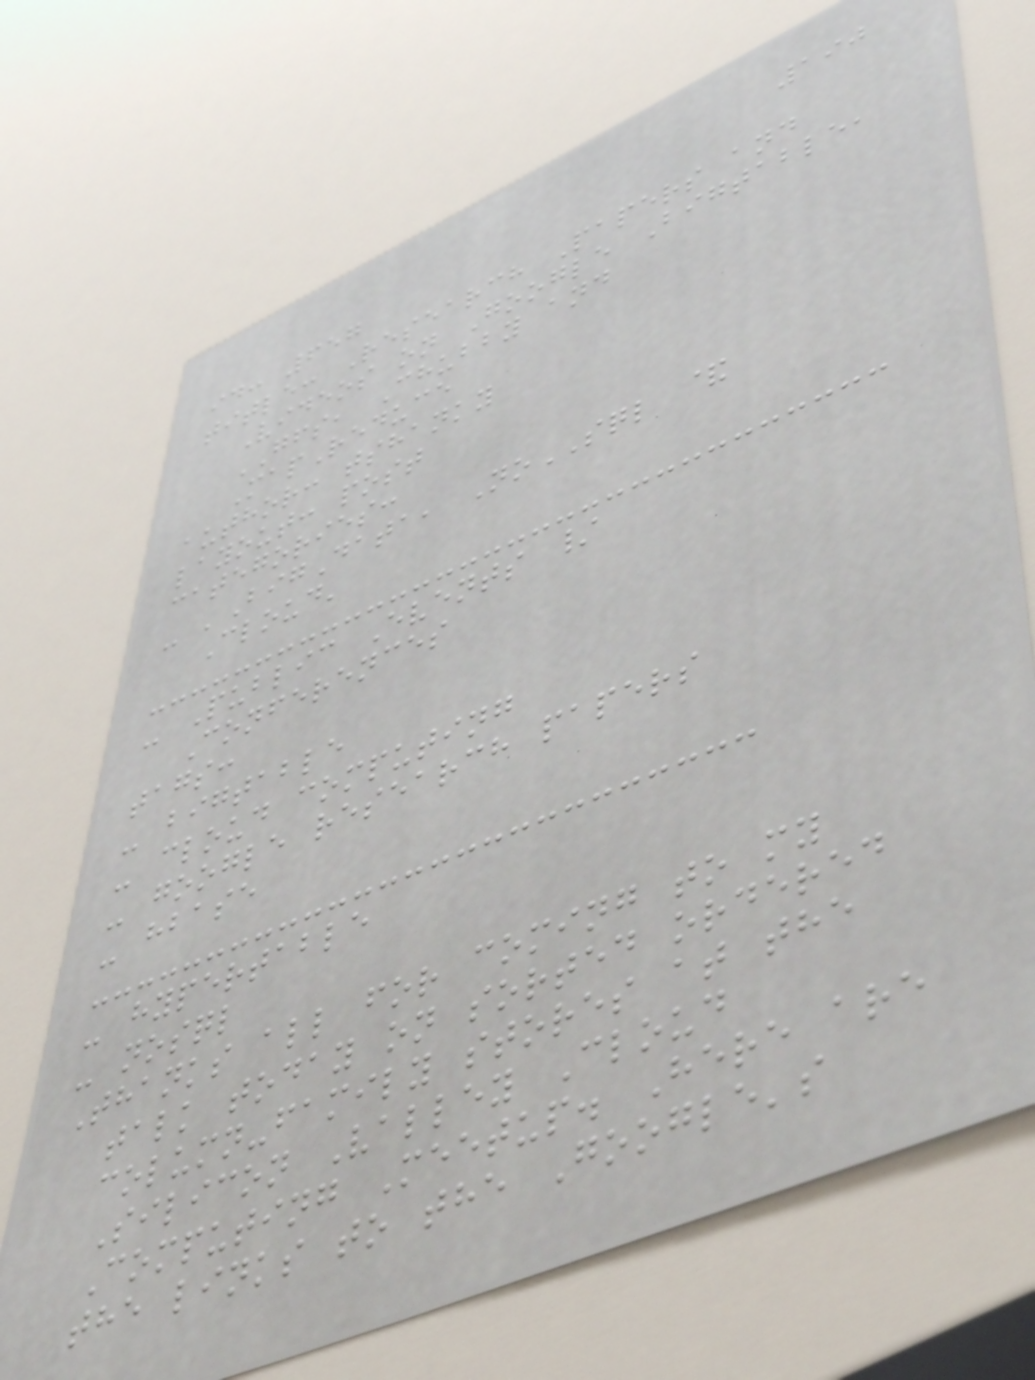190
id: 657
title: Research Papers and
Videos on Google Bigtable,
GFS, Chubby and
MapReduce
author: tshanky
layout: post
categories:
- 'BigData, NoSQL &
Cloud'
- Public Events /
Conferences
tags:
- bigtable
- cloud computing
- google research papers
- hbase
- hypertable
- nosql
Thanks all for coming to my
talk today on sorted ordered
column-family stores at the
Silicon Valley Cloud
Computing Meetup. Here are
the links to the Google's
